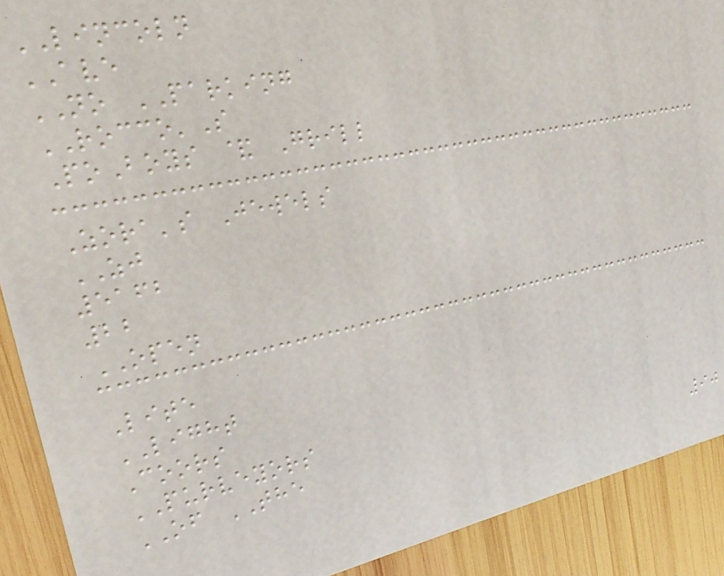LINCOLN
AVE
NO PARKING
ROCCO'S
PoBoys & Grill
Zora's Jewels
ZJ
5162
22
OPEN
Lite
LIGHT
Coors
PURVEYORS
OF THE
90
